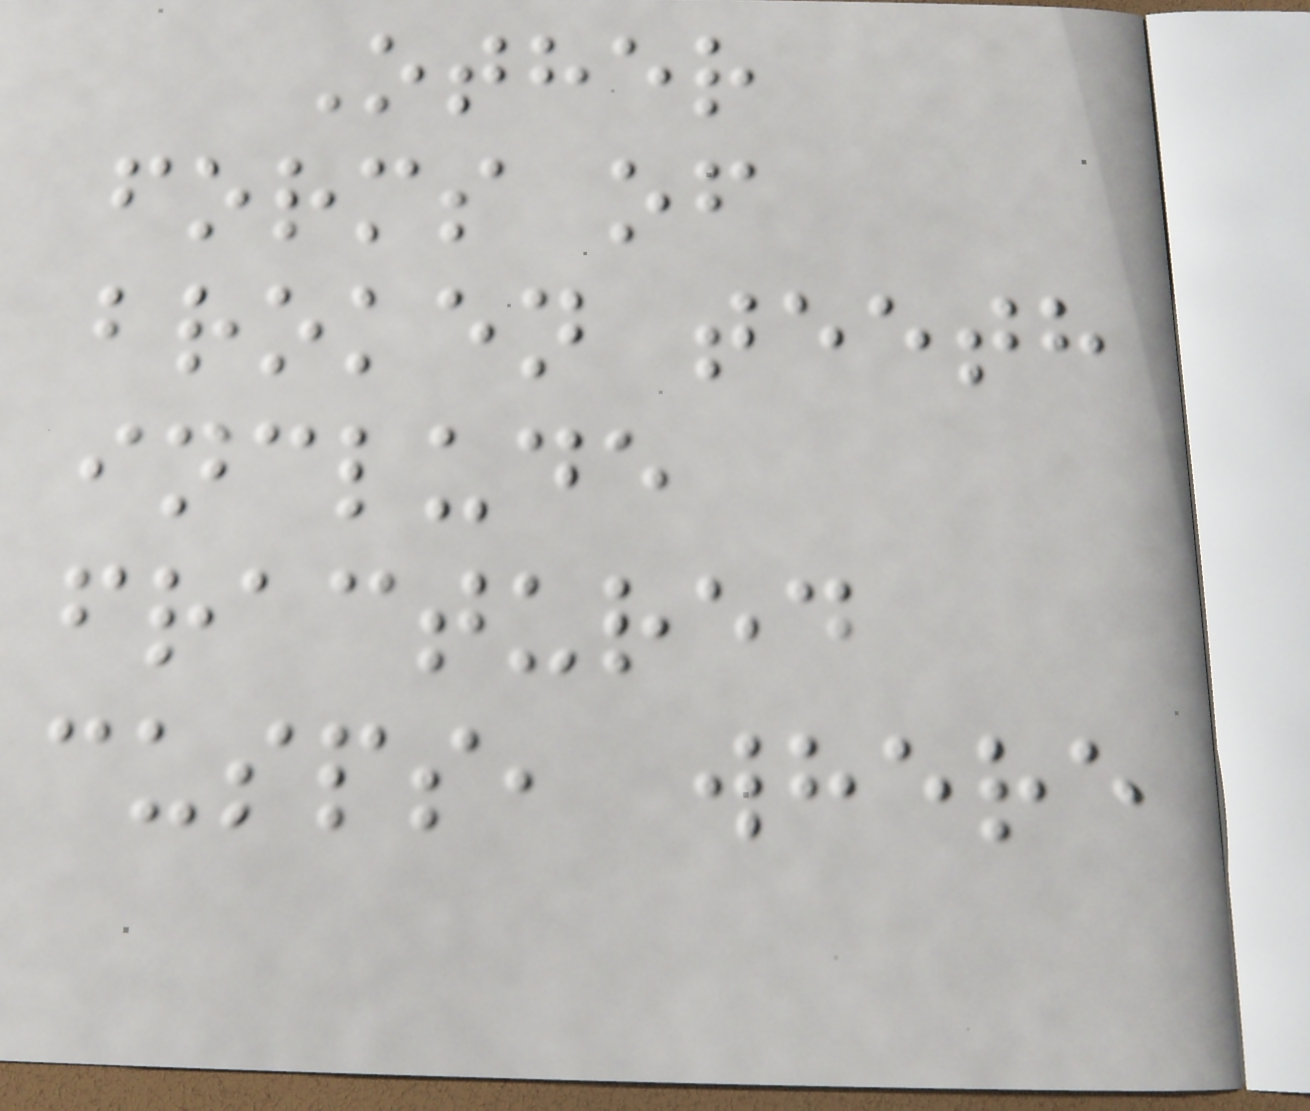Other
forms of
broken teeth
include
fractured
cusps, where
